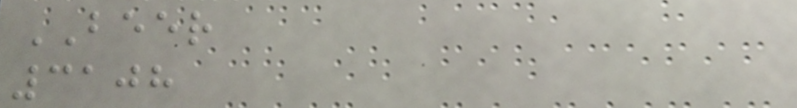BEER
3108
